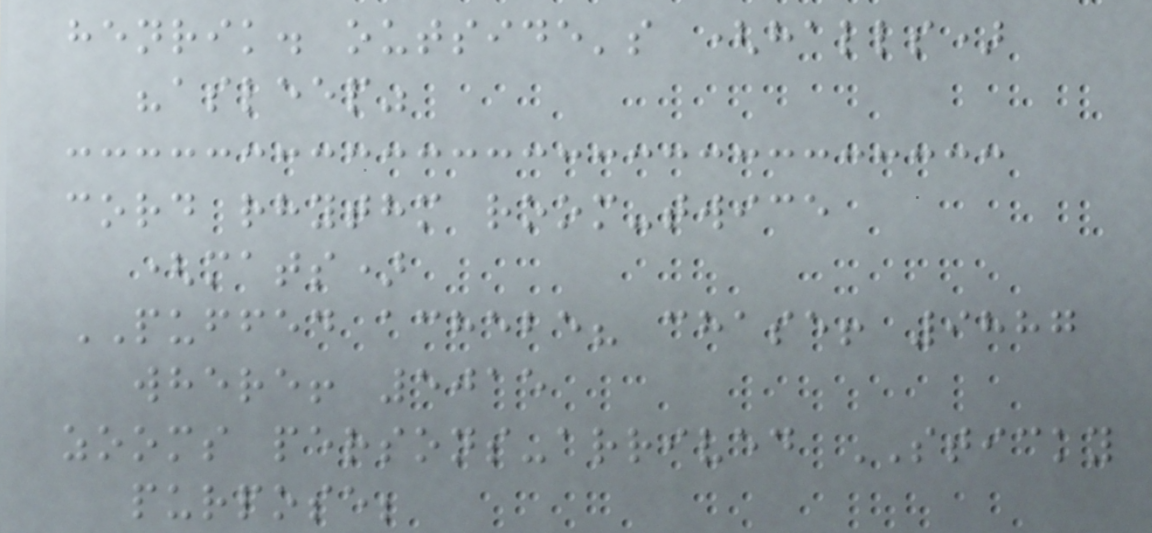henrik. outside's (halls)
"asleep"
cord rhythm room-twice
(mats)
PUFFED achebe? chase! 9887
where! 5015
zooms persons-arrived STICKY
purpose;
